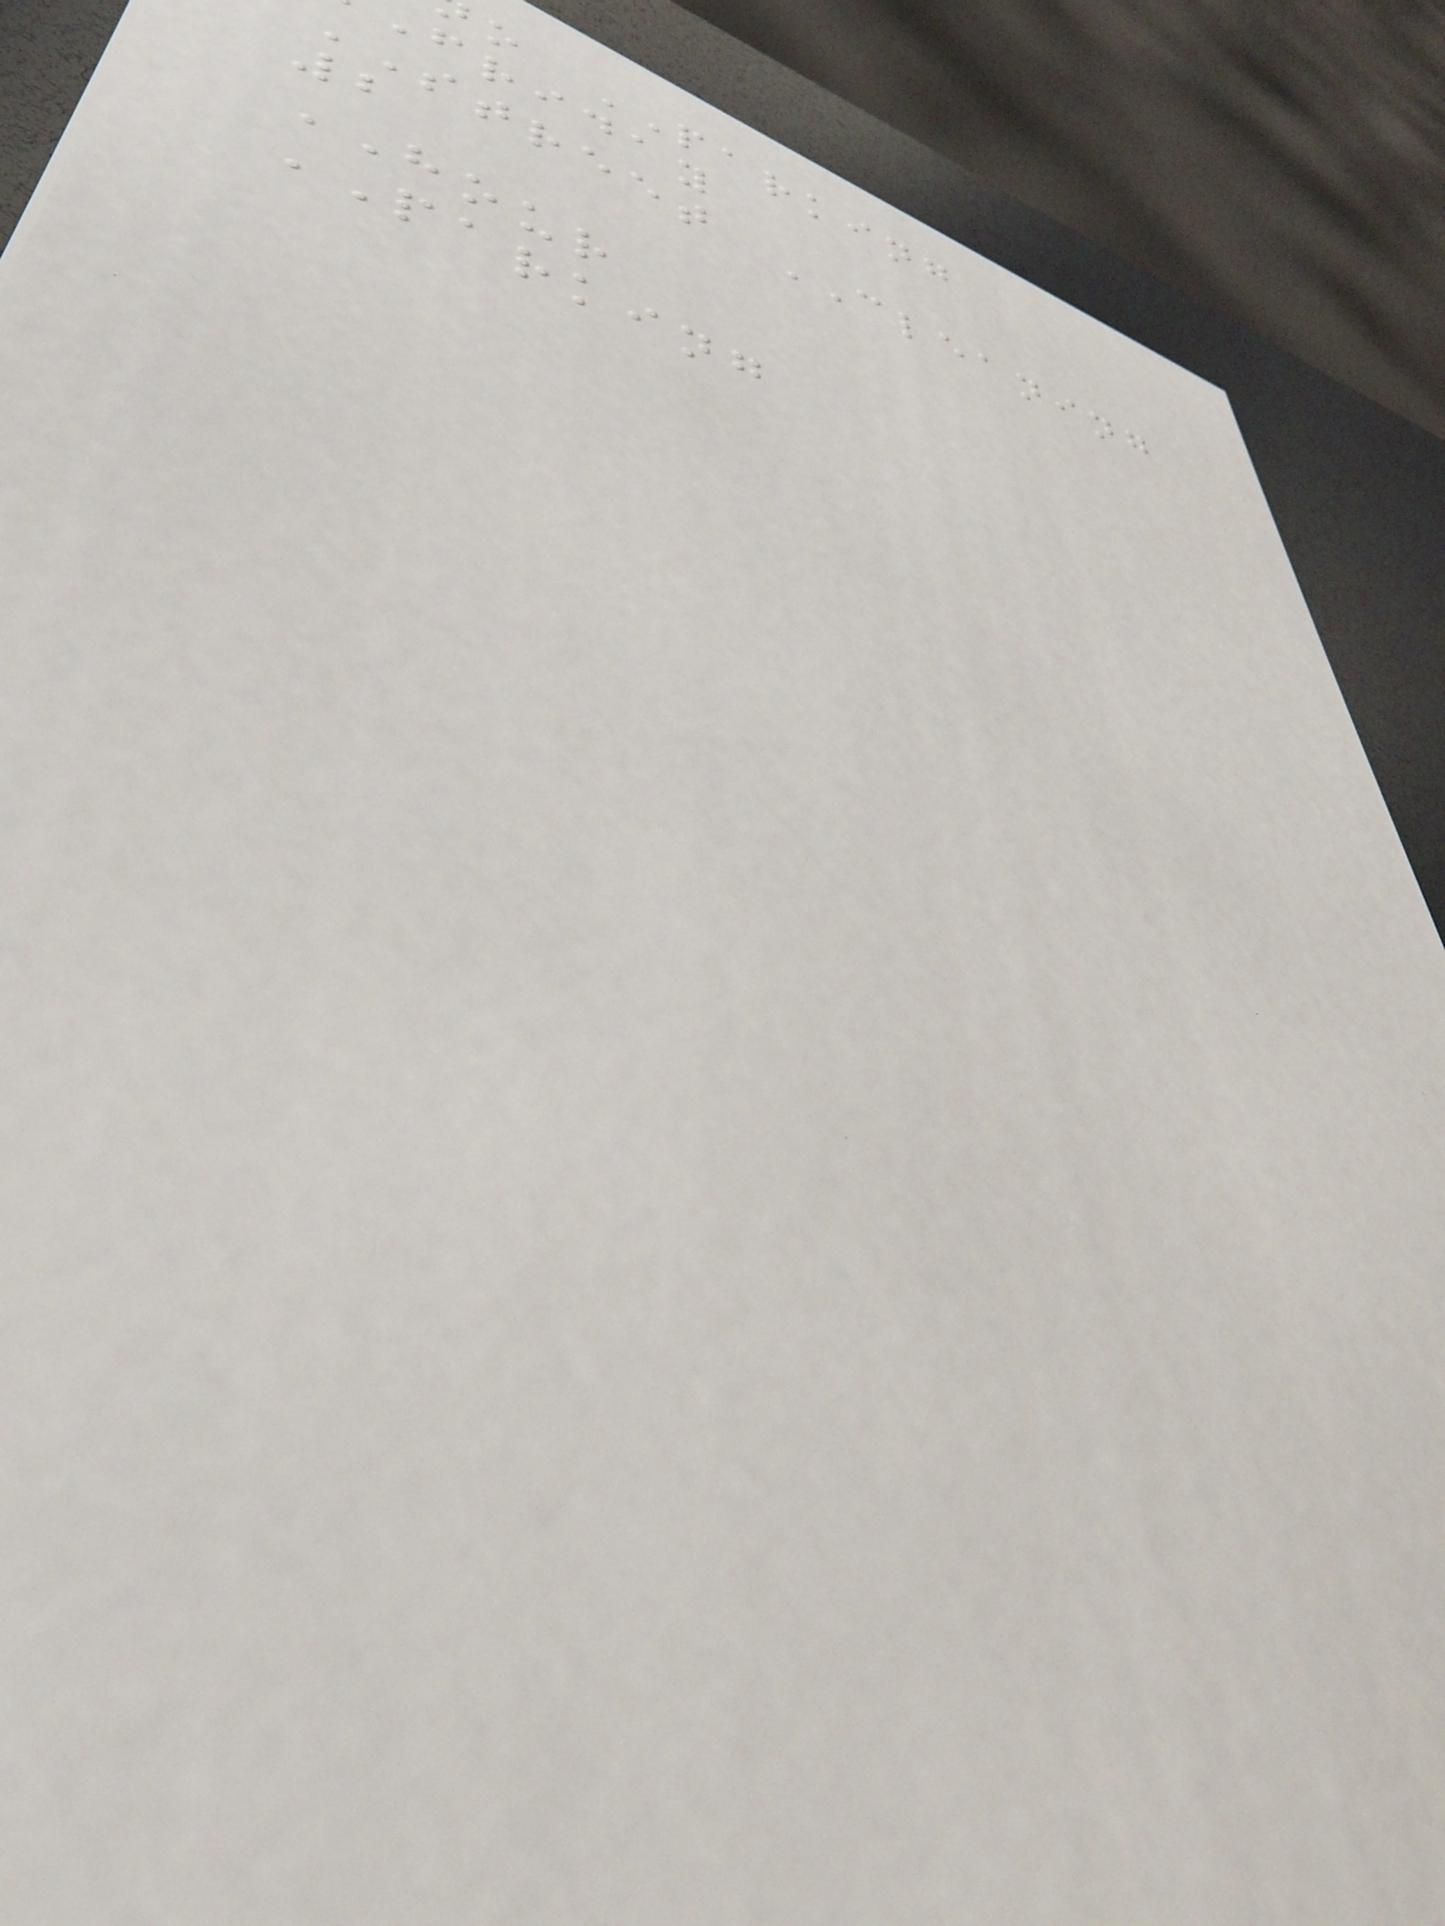o PARKING
friday
street CLEANING
2
HOUR
PARKING
